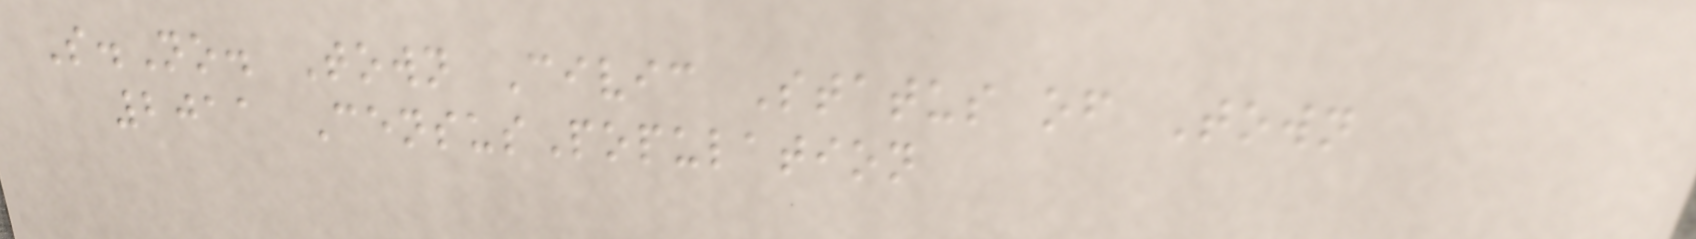S.No. Town Civic Status of Town
2011 CensusPopulation
